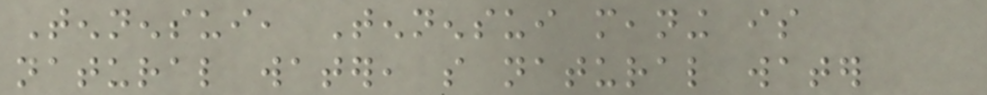Tennensui, Tennensui meaning is
natural water, so natural water
